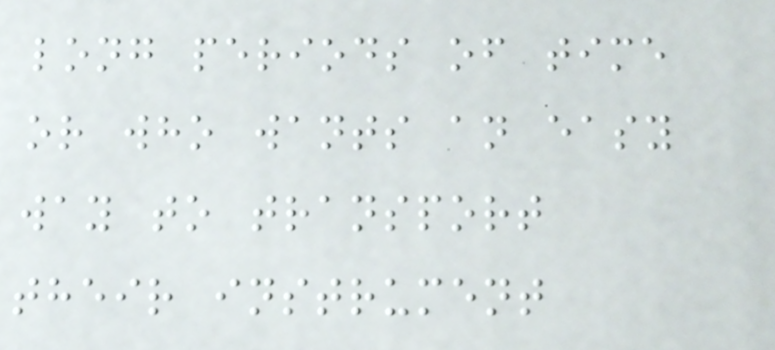long periods of time
or who wants an easy
way to transport
their instrument
